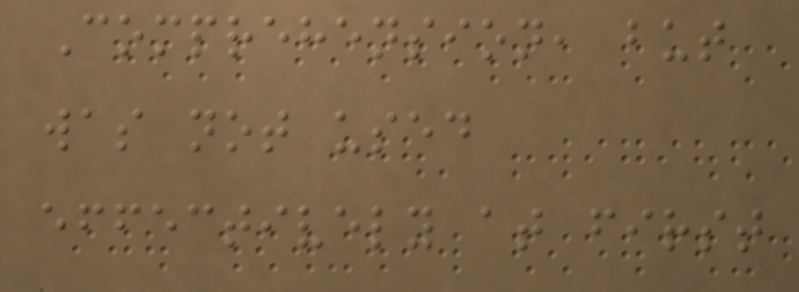Comprehension, but
was not used
effectively at first
